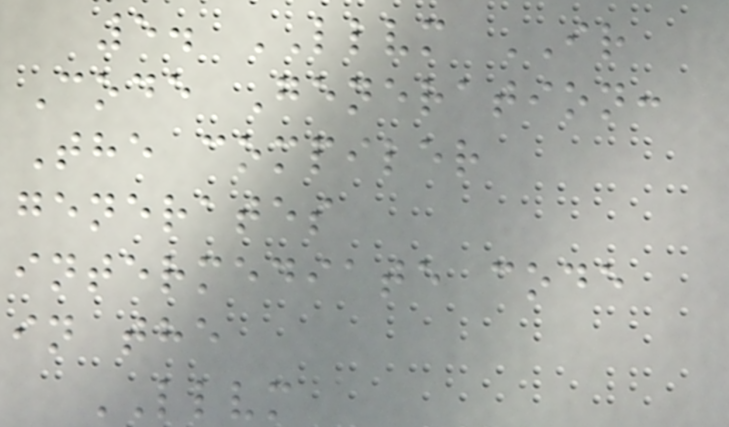5. LLVM IR
Code Generation:
The compiler
generates
intermediate code
in the
LLVM
